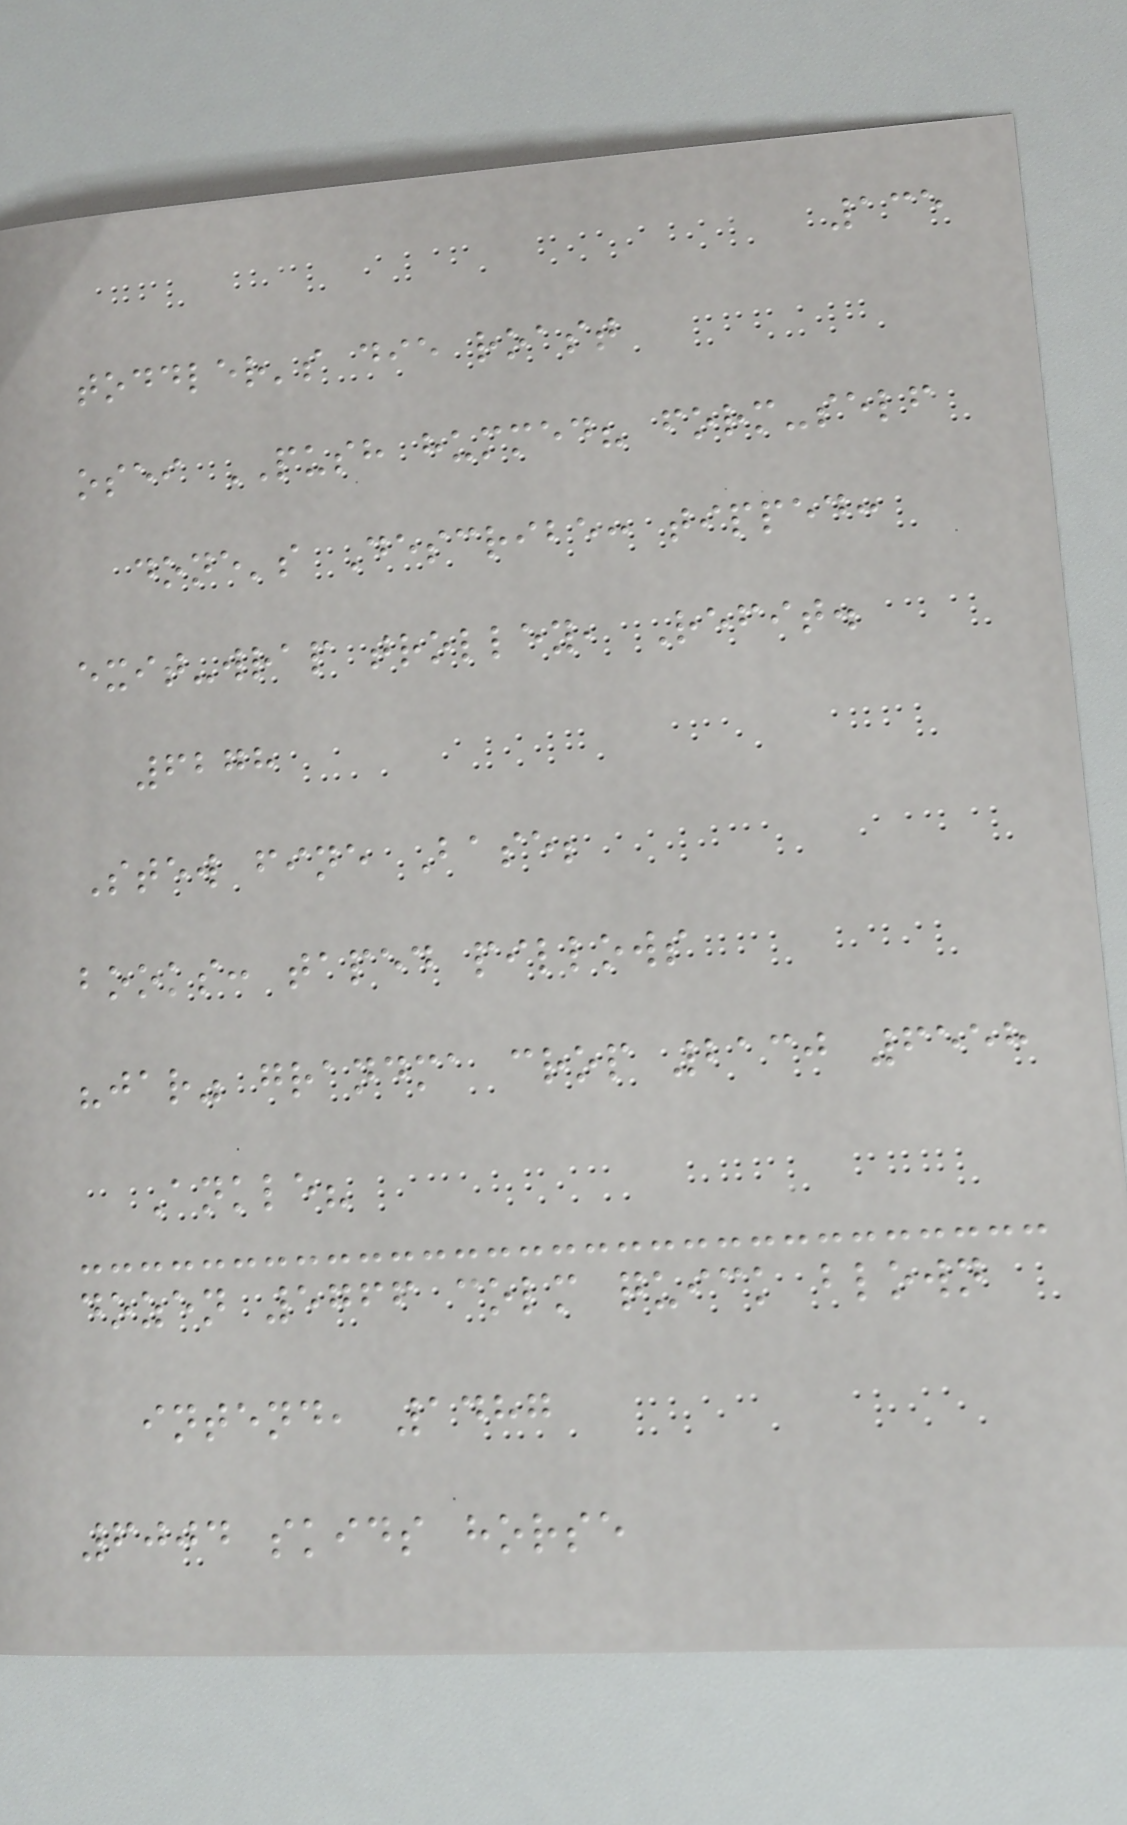135
toddler's die roast
osei PUSH hummed? form-self
done's Describe: tipped:
exit-wrap trolley, Refit.
6278
Stew fine Base;
books: taped pillows
"jar" grandma crop 2130 6558
Ankle?
dozen 5766 colm quick blown
intend, 1487
6004 skids horse
